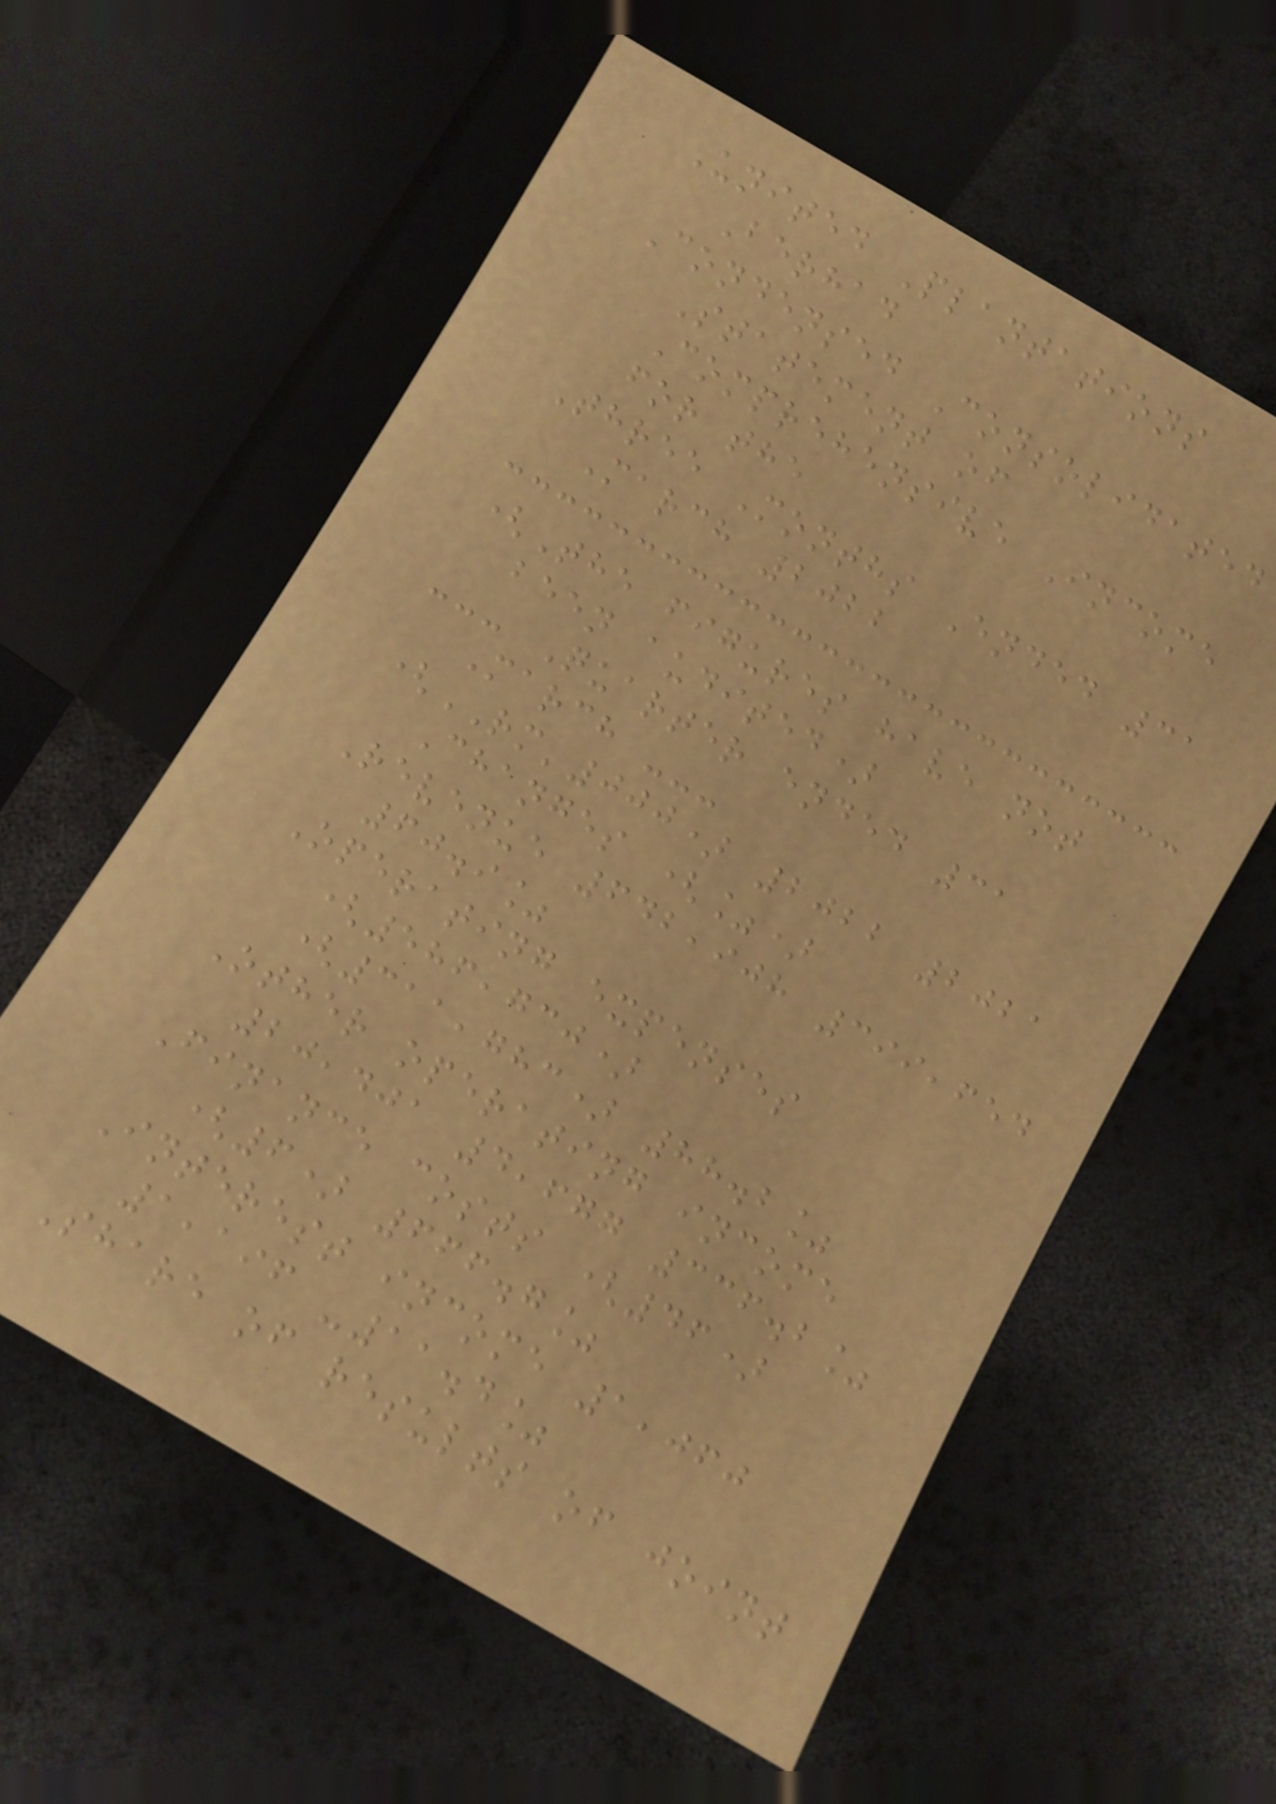United Plantations
Berhad
Condensed Consolidated
Statement of
Comprehensive Income
for the
Three Months Ended 31
March 2022
(The figures have not
been audited)
--- Quarter ended 31
March ---
(RM'000) 2022 2021
Changes (%)
Revenue 642,908 399,654
60.9%
Operating expenses
(586,730)
(311,783) 88.2%
Other operating income
20,401 4,677 336.2%
Finance costs (46)
(6) 666.7%
Interest income 1,060
1,196 -11.4%
Share of results of joint
